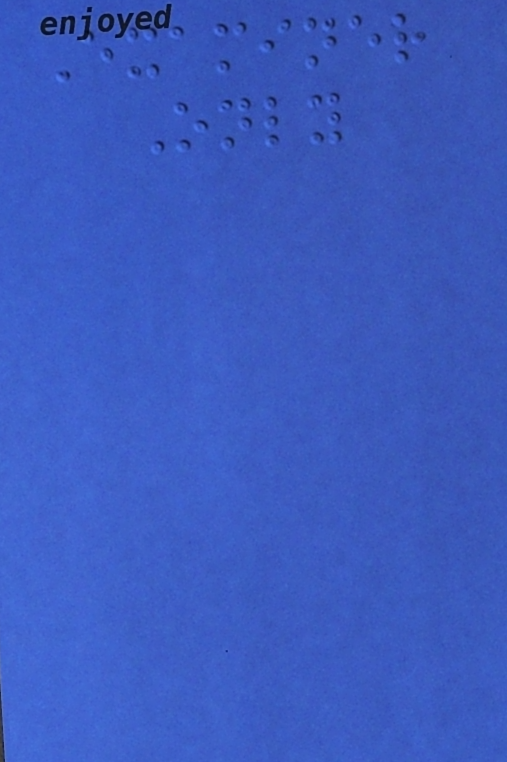Examiner
Only
